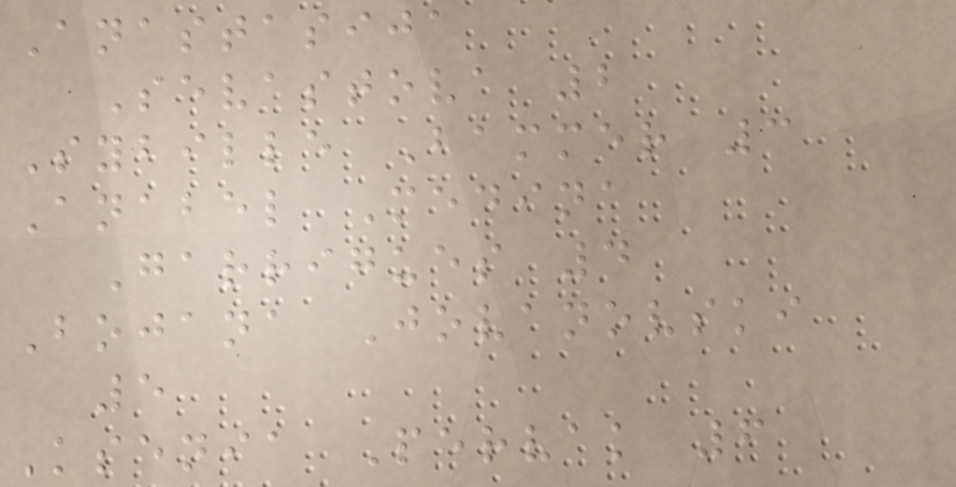Anastasija
Sevastova 2
Sybille Bammer 3
Anabel Medina
Garrigues 4
Bojana Jovanovski
5
Ksenia Pervak 6
